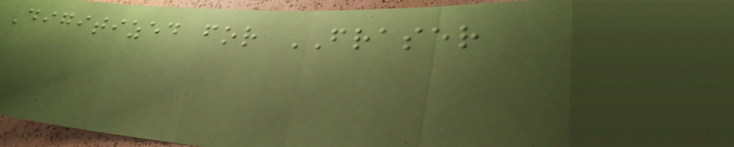Digitized for FRASER
